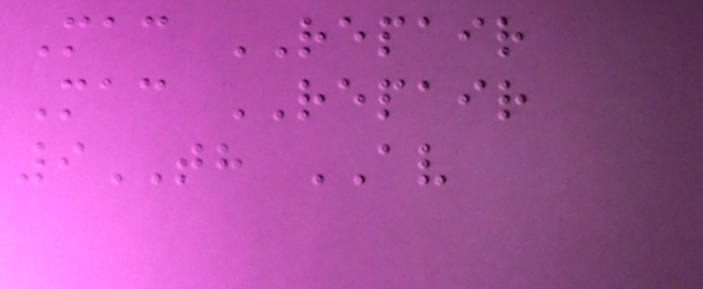Mac REPAIR
Mac REPAIR
9TH AV
